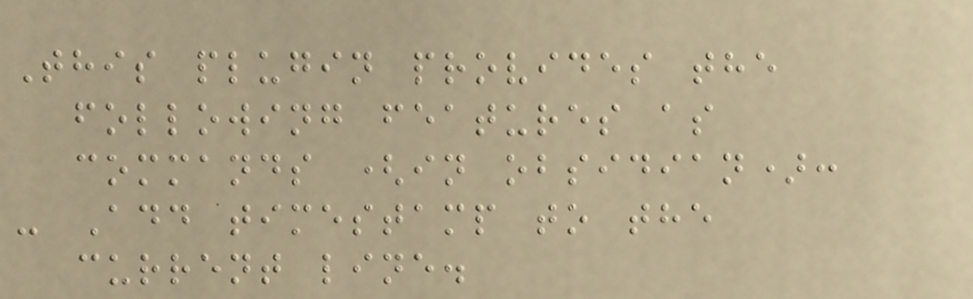This plugin provides the
following features as
commands (in obsidian):
- Add timestamp to the
current line.
